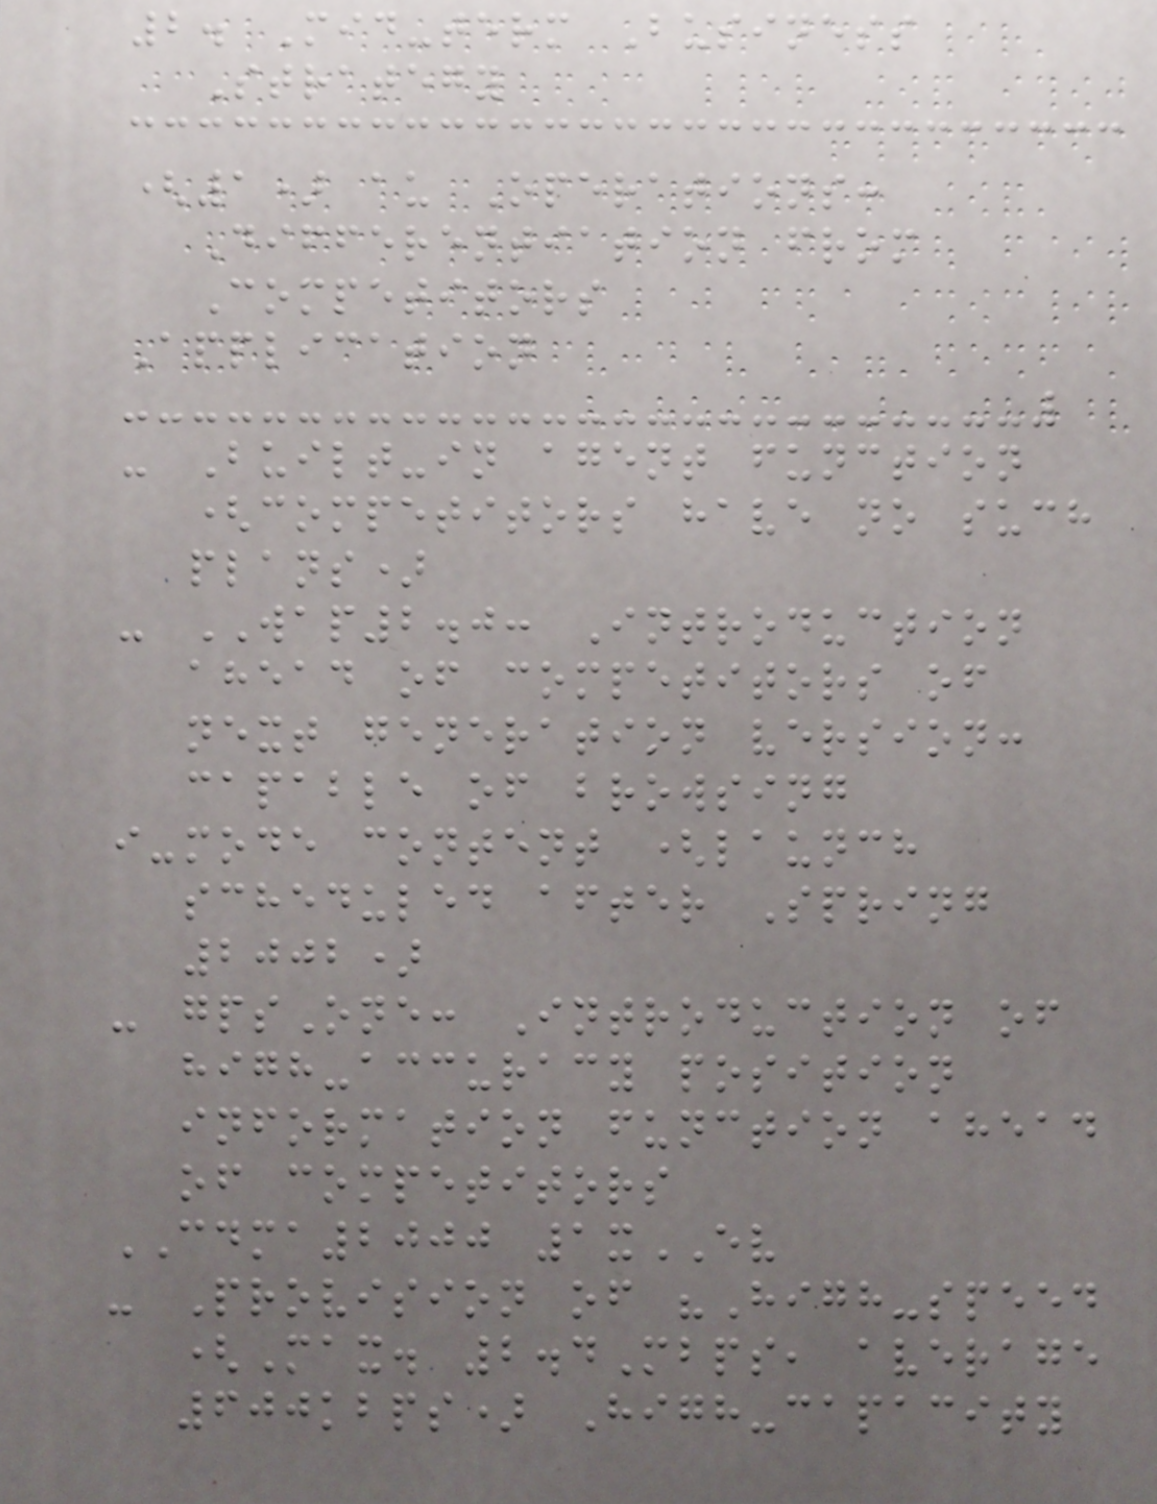2. Mid-term Business
Strategy
(1) au Operations:
Differentiation from
Competitors
Application
- Built-in agent function
(competitors have no such
plans)
- WAP2.0: Introduction
ahead of competitors of
next generation version:
capable of browsing
i-mode content (launch
scheduled after Spring
2002)
- gpsOne: Introduction of
high-accuracy position
information function ahead
of competitors
CDMA2000 1xEV
- Provision of "High-speed
(Max. 2.4Mbps, average
600kbps) High-capacity
